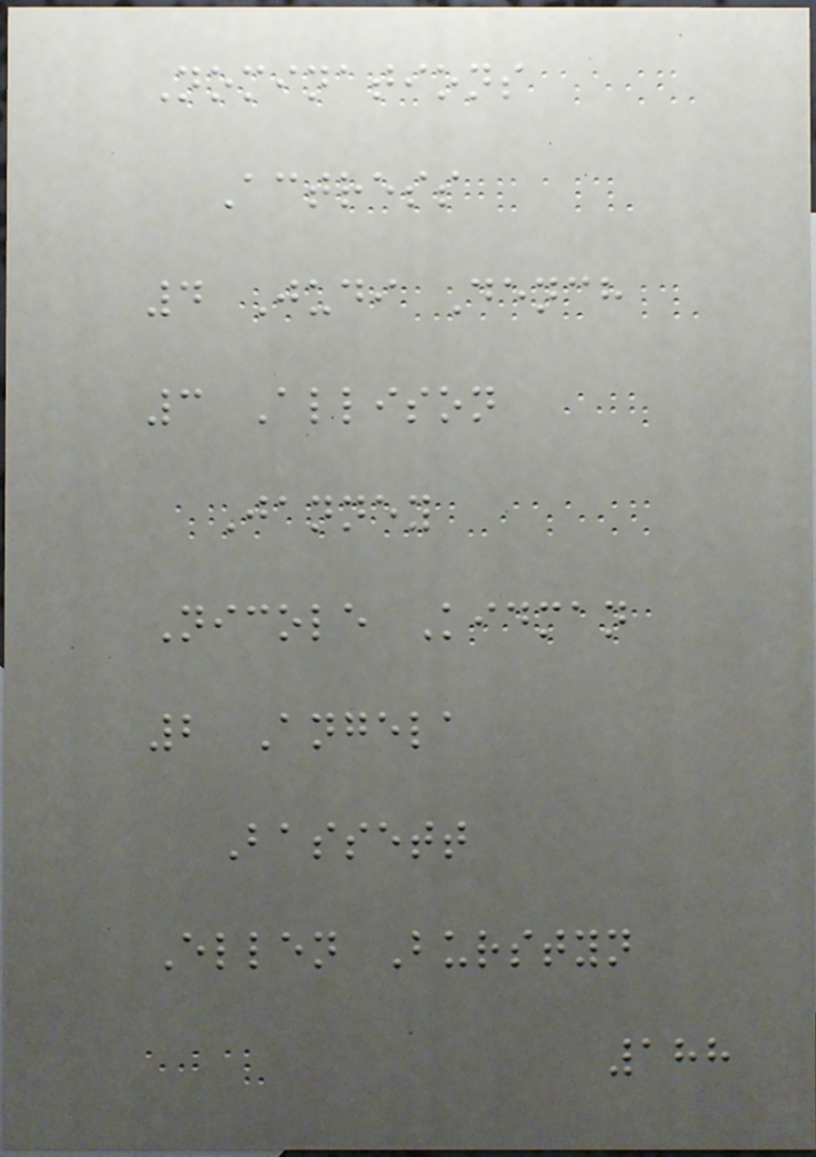Nominations
Actress
4 Judi Dench
3 Allison
Janney
Nicole Kidman
2 Angela
Bassett
Ellen Burstyn
188
